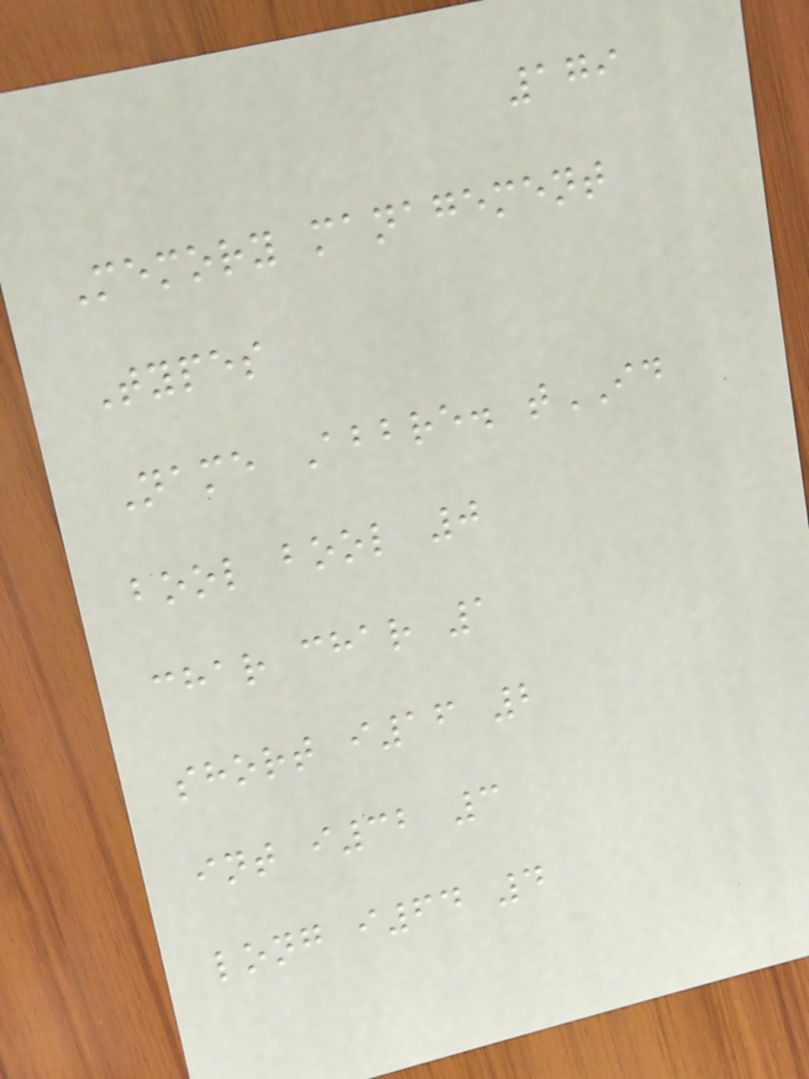179
Memory management
Types
Name Abbre. tID
bool bool 0
char char 1
short i16 2
int i32 3
long i64 4
